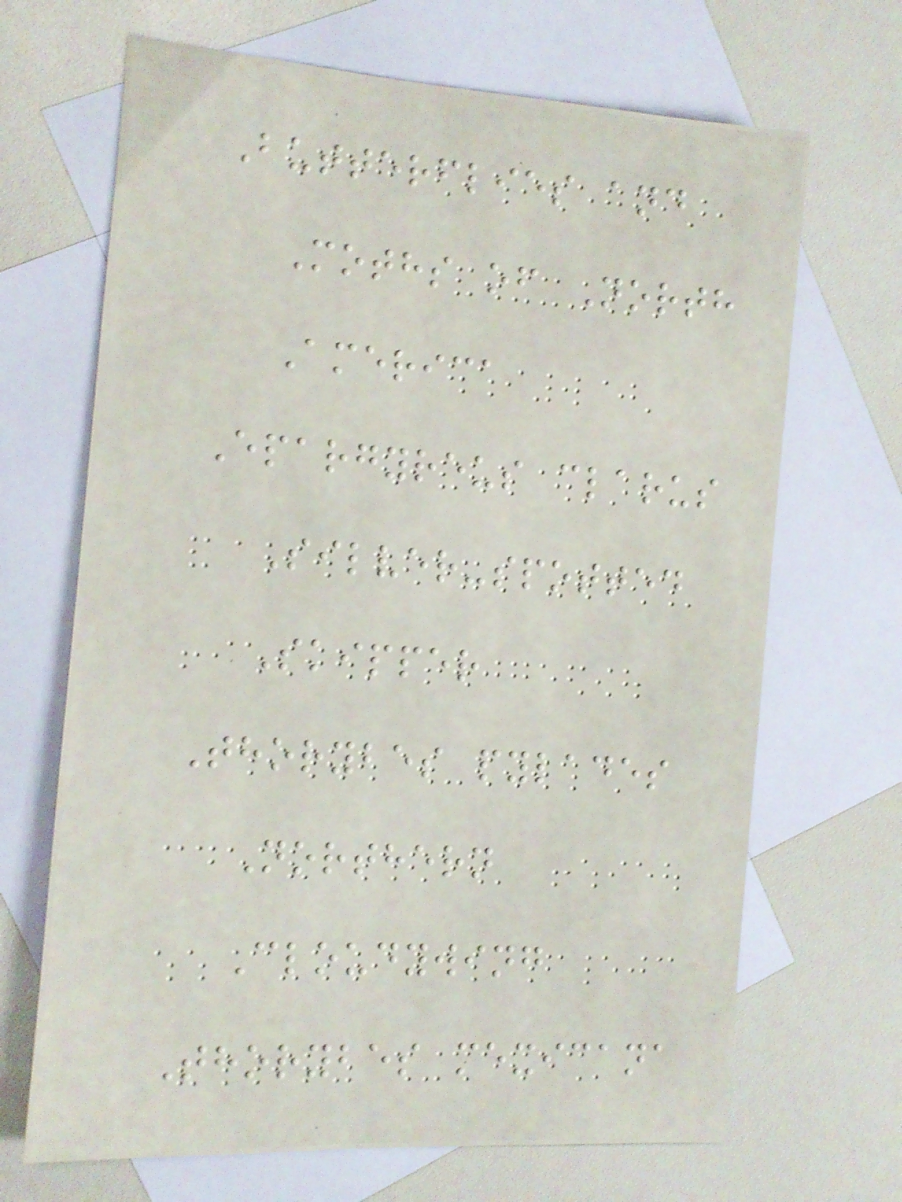Butterflies and
Moths of North
America
Epargyreus clarus
Silver-spotted
Skipper
Thorybes pylades
Northern
Cloudywing
Thorybes mexicana
